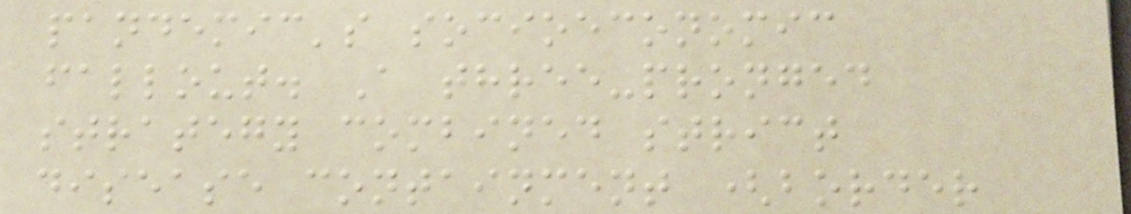pandemic's socioeconomic
fallout. A three-pronged
strategy combined strict
disease containment (border
